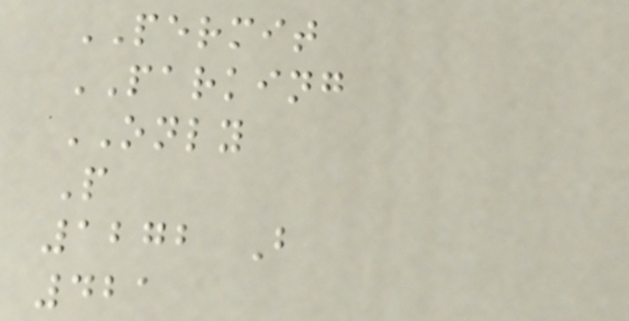PERMIT
PARKING
ONLY
P
1272 B
421
